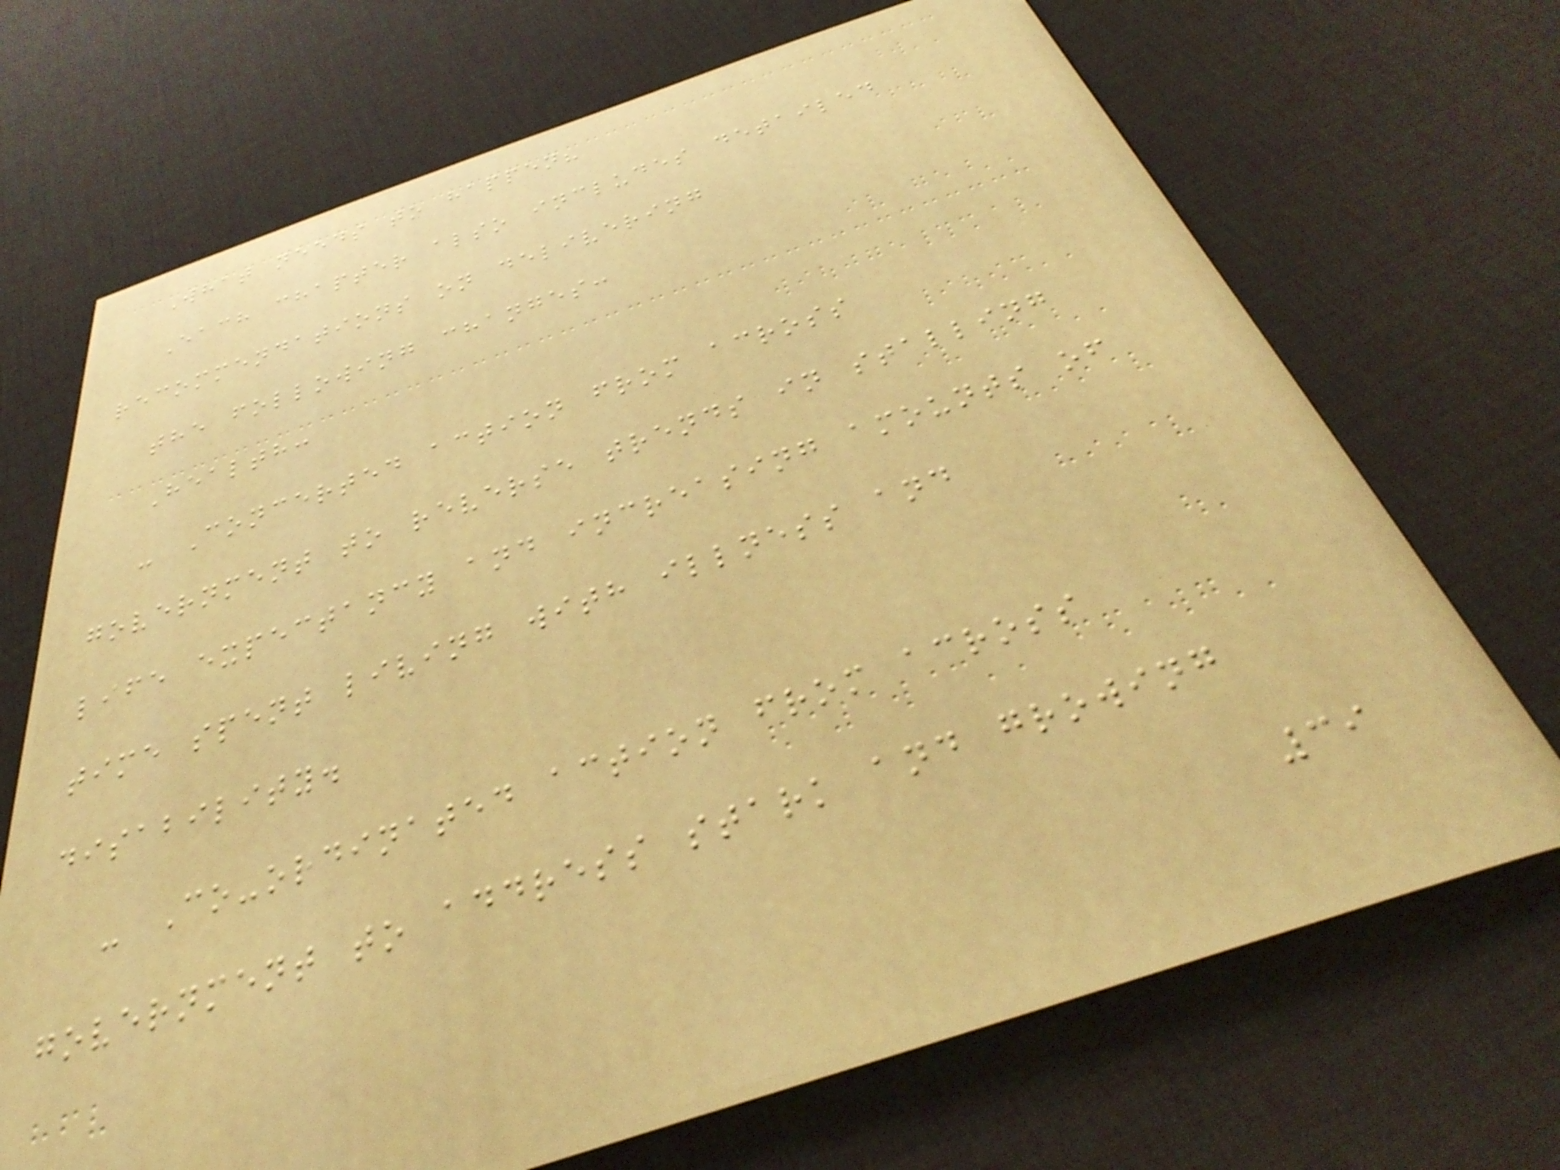What needs to happen?
Each chapter also includes detailed
recommendations on delivering
the following changes:
Health:
- Concerted action from across
government to reverse trends in stalling
life expectancy and increasing amounts of
time spent living with illness and
disability.
- Co-ordinated action from across
government to address stark and growing
39
